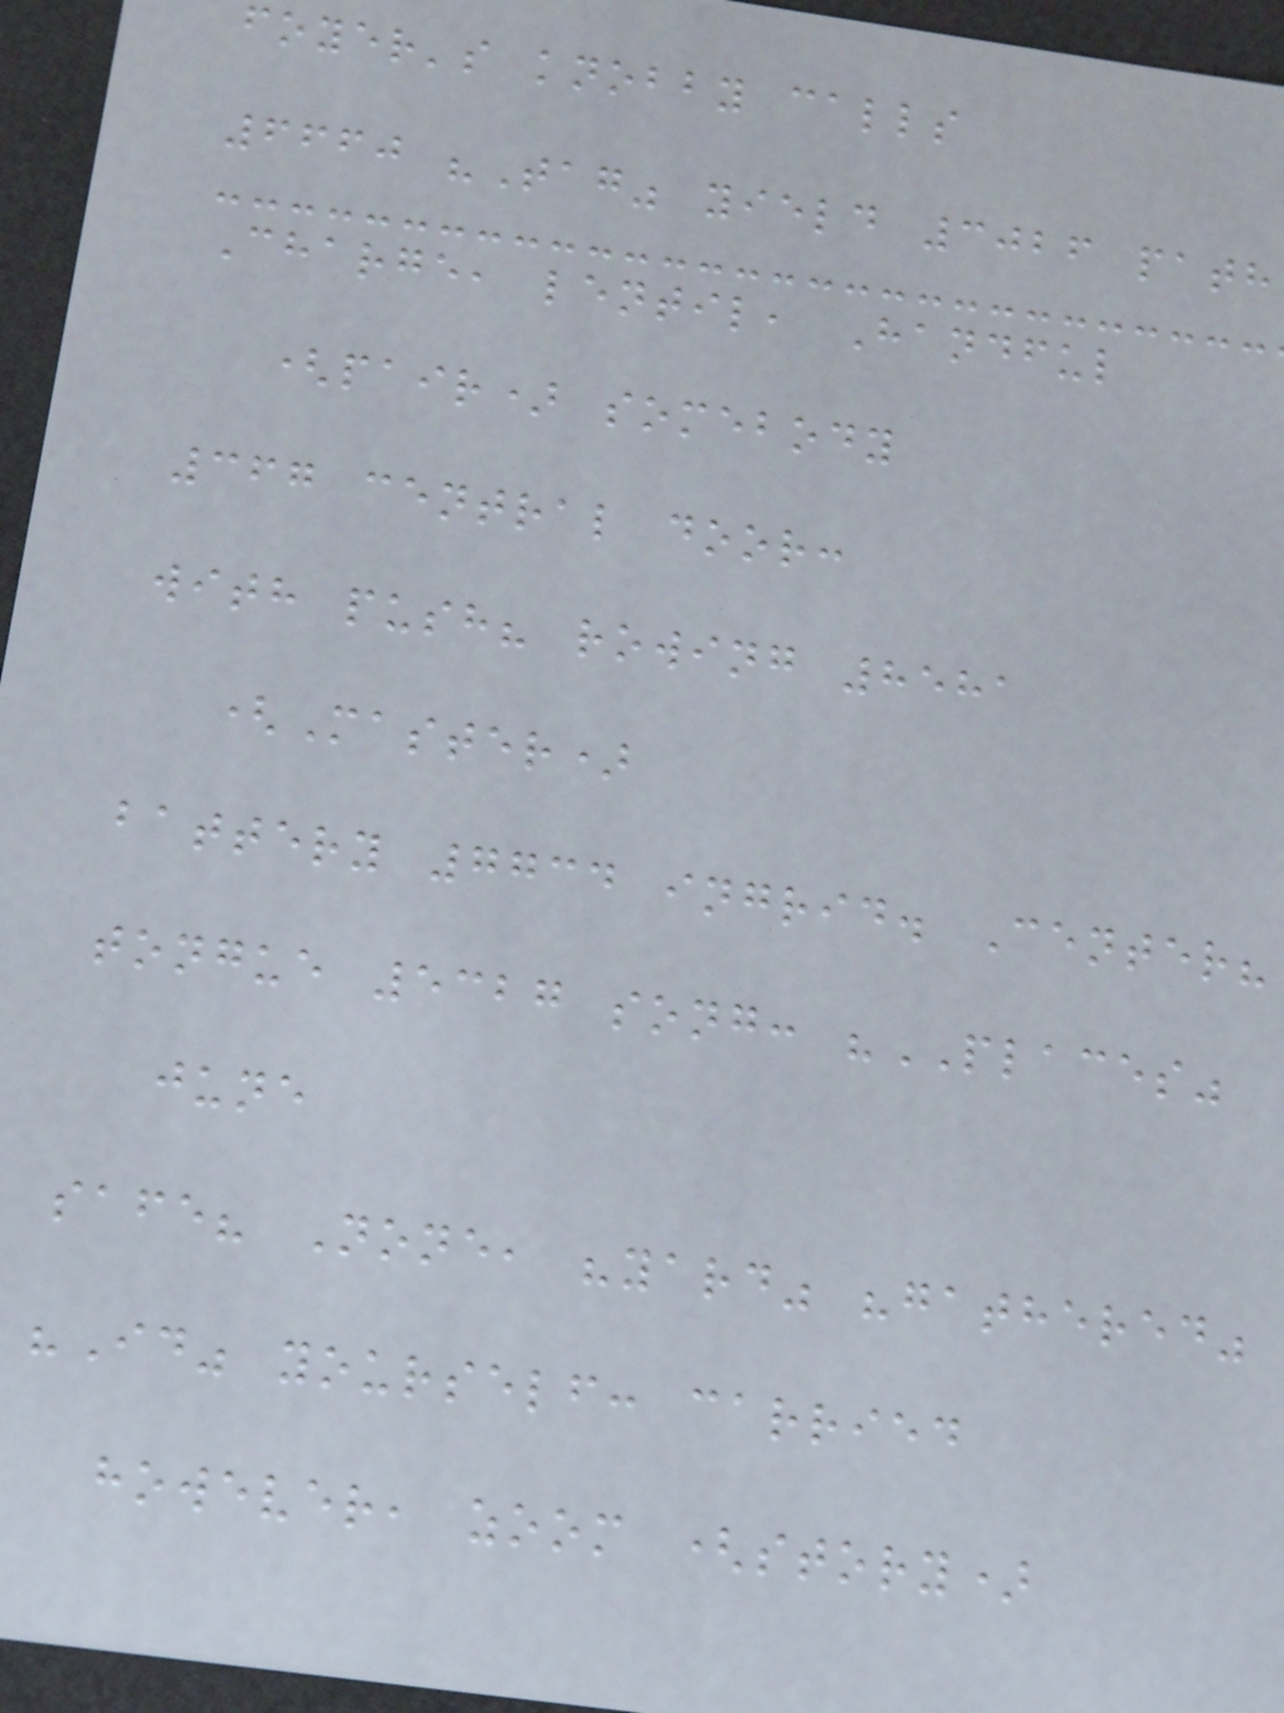foyer's knobby calls
6660 "Tag" yield 3026 path
Charge, lentil, Handful
(pair) somebody
367 central door:
with push? rowing 8581
(Master)
battery 7734 ingrid. Center?
tongue 5327 song: "PLACES"
june
safe? None, "yard" "gathered"
"Id" yourself: carried
however, zoom (story)
